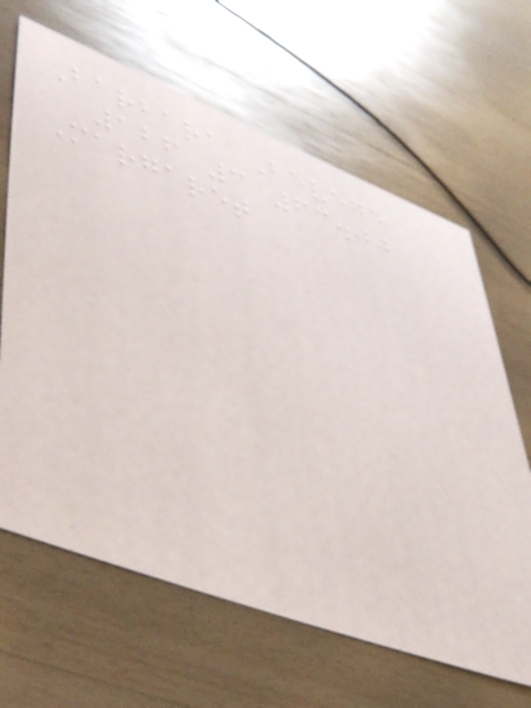Barbara Bevege
126 3 63.00
Margaret
